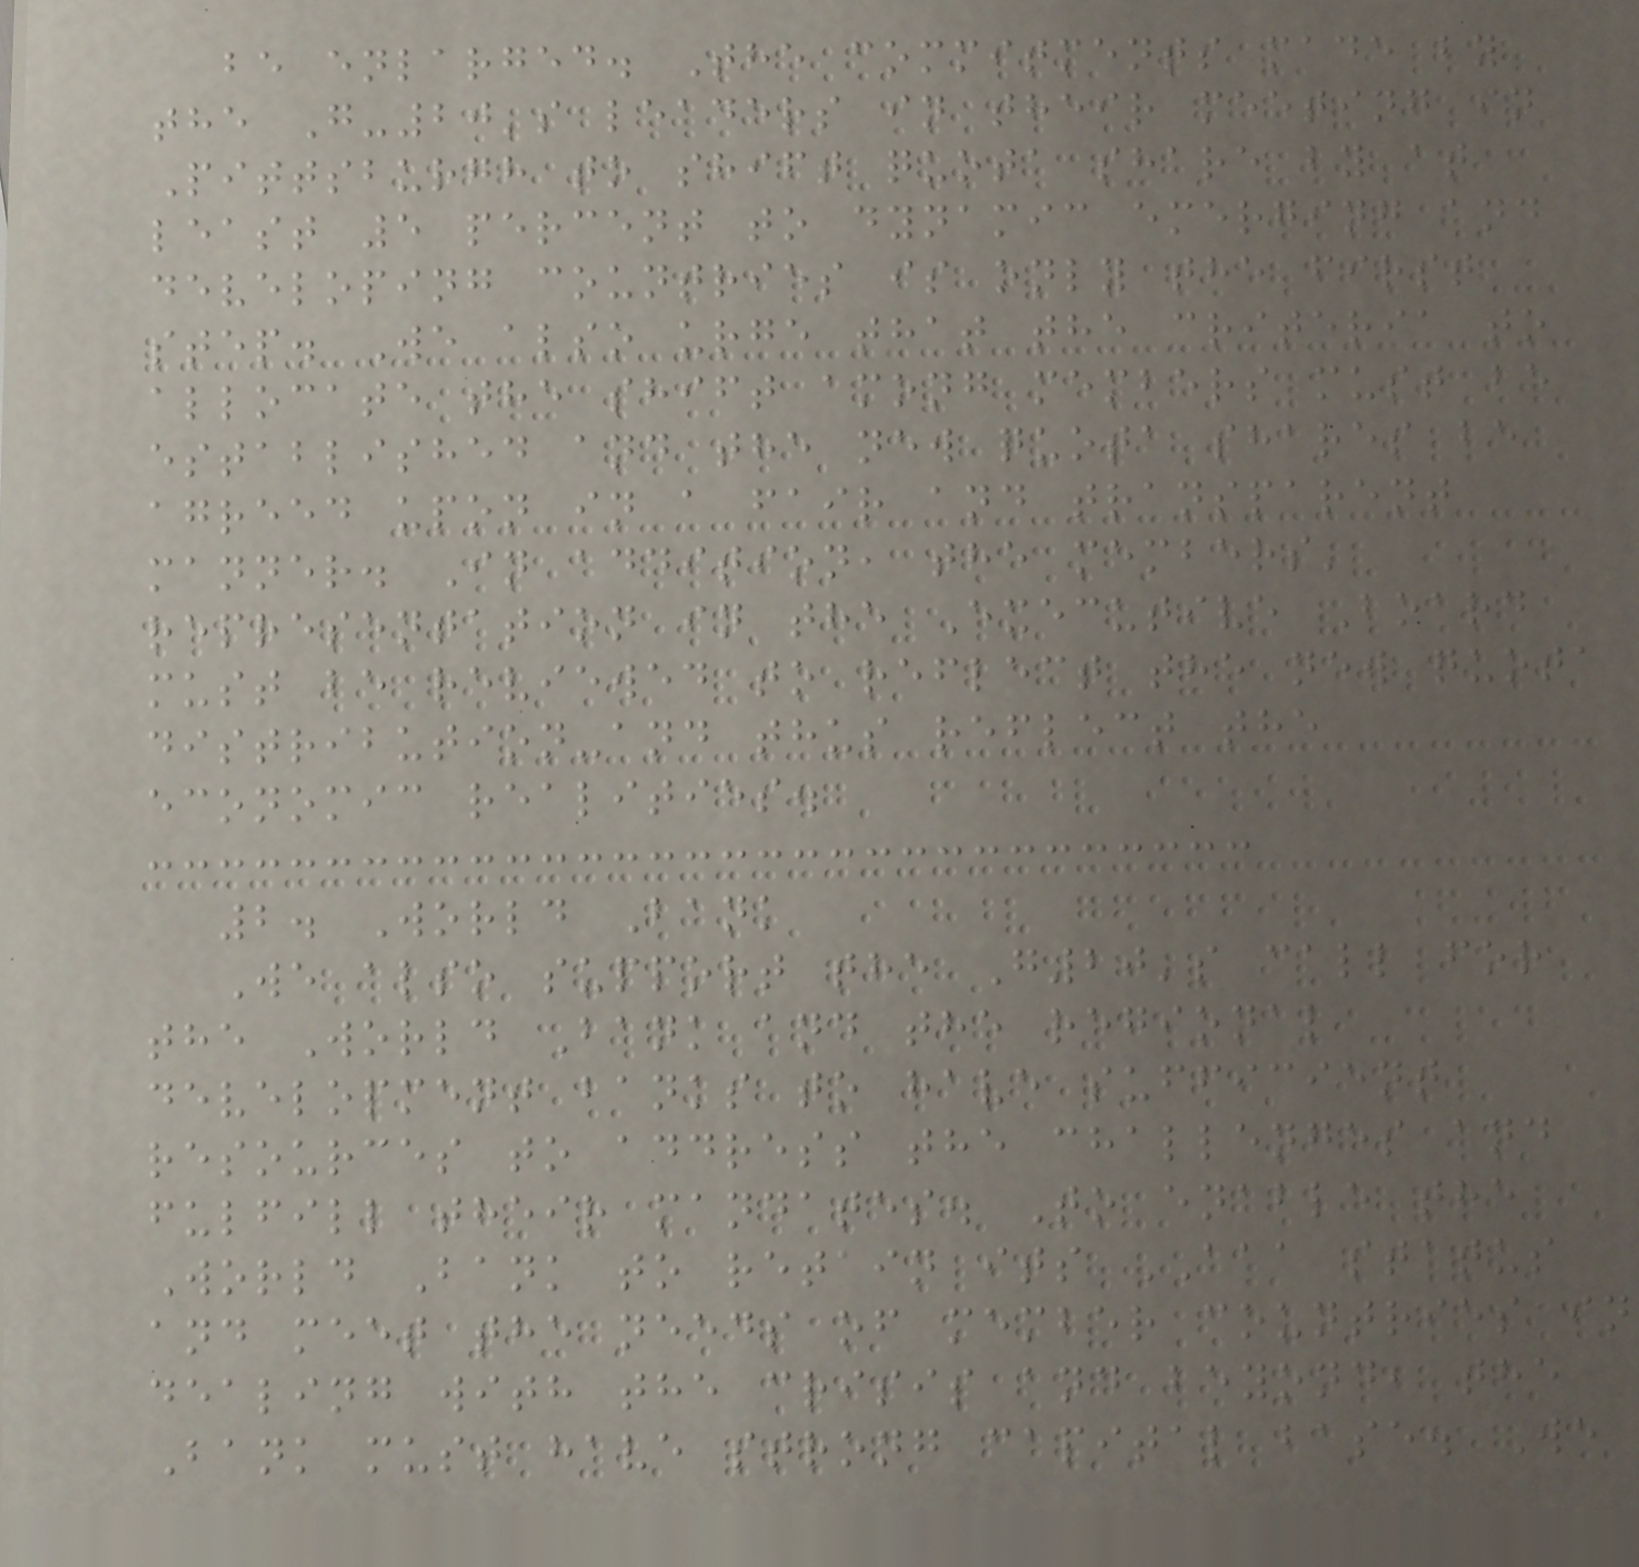be enlarged. The commitments made by
the G-20's leaders in their meeting in
Pittsburgh to shift quota share by at
least 5 percent to dynamic emerging and
developing countries is only the first
step. We also urge that the criteria to
allocate the shift among members must be
established and the new quota shares be
agreed upon in a fair and transparent
manner. In addition, the members'
representation in the Executive Board
must be reviewed to reflect the new quota
distribution-and thus reflect the
economic realities.
2. World Bank
We also support the G20's call for
the World Bank and the regional
development banks to have sufficient
resources to address the challenges and
fulfill their mandates. To enable the
World Bank to retain its AAA status
and meet the needs of member countries in
dealing with the crisis and beyond, the
Bank must have strong capital base. We
